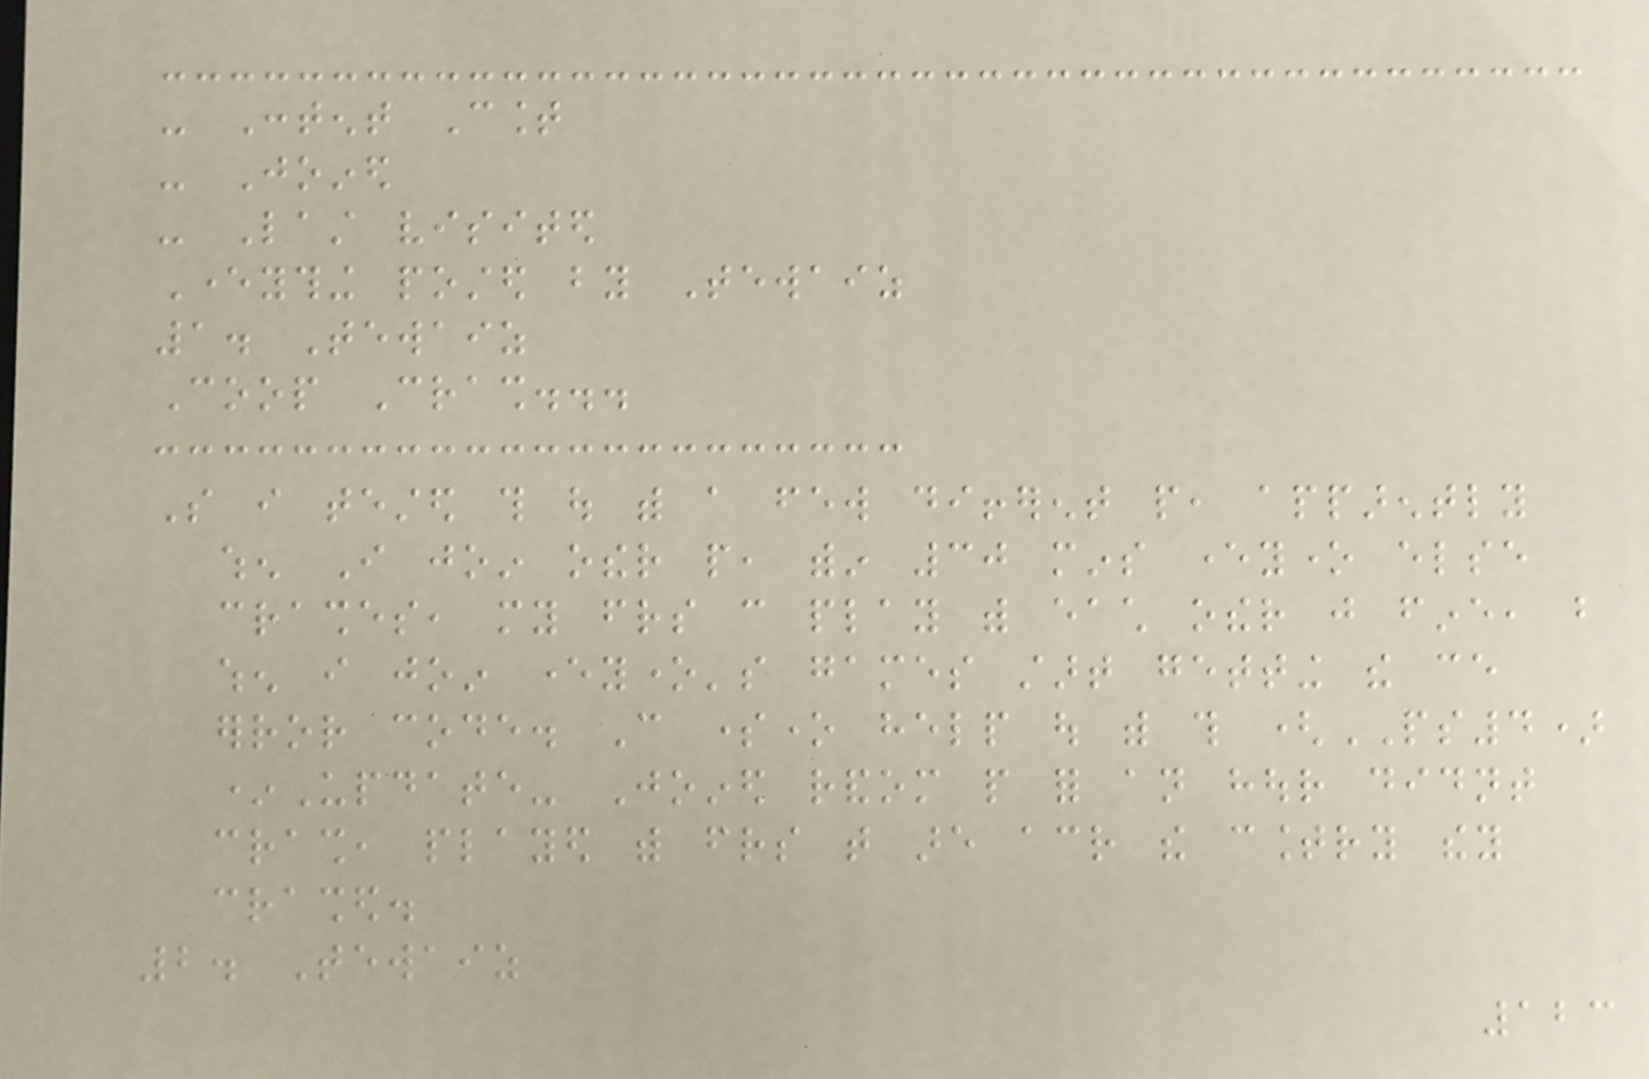- Content Count
- Joined
- Last visited
Everything posted by Tewaiz
1. Tewaiz
Coop Crash...
So i tested this out with a few different people, apparently
when I join other people, within 30 mins everyone else
crashes, my friends can play with each other just fine, but
when i join everyone's games start getting the ce
error code. Can someone help out with this (PS4)
*Update- Joined random people for an hour didnt
crash, played with friends that are across the country they
crashed.
2. Tewaiz
123
